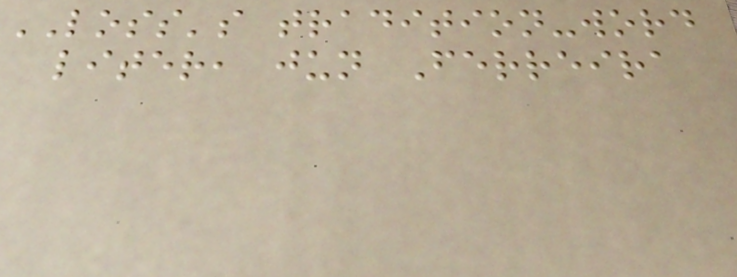LOSS's tradition-word
liter, jun Ferreira
